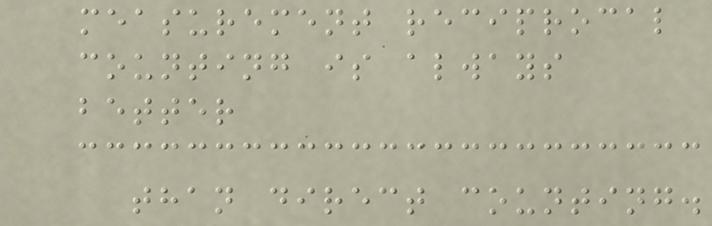measurement reciprocal
counting is always
better
than direct counting.
